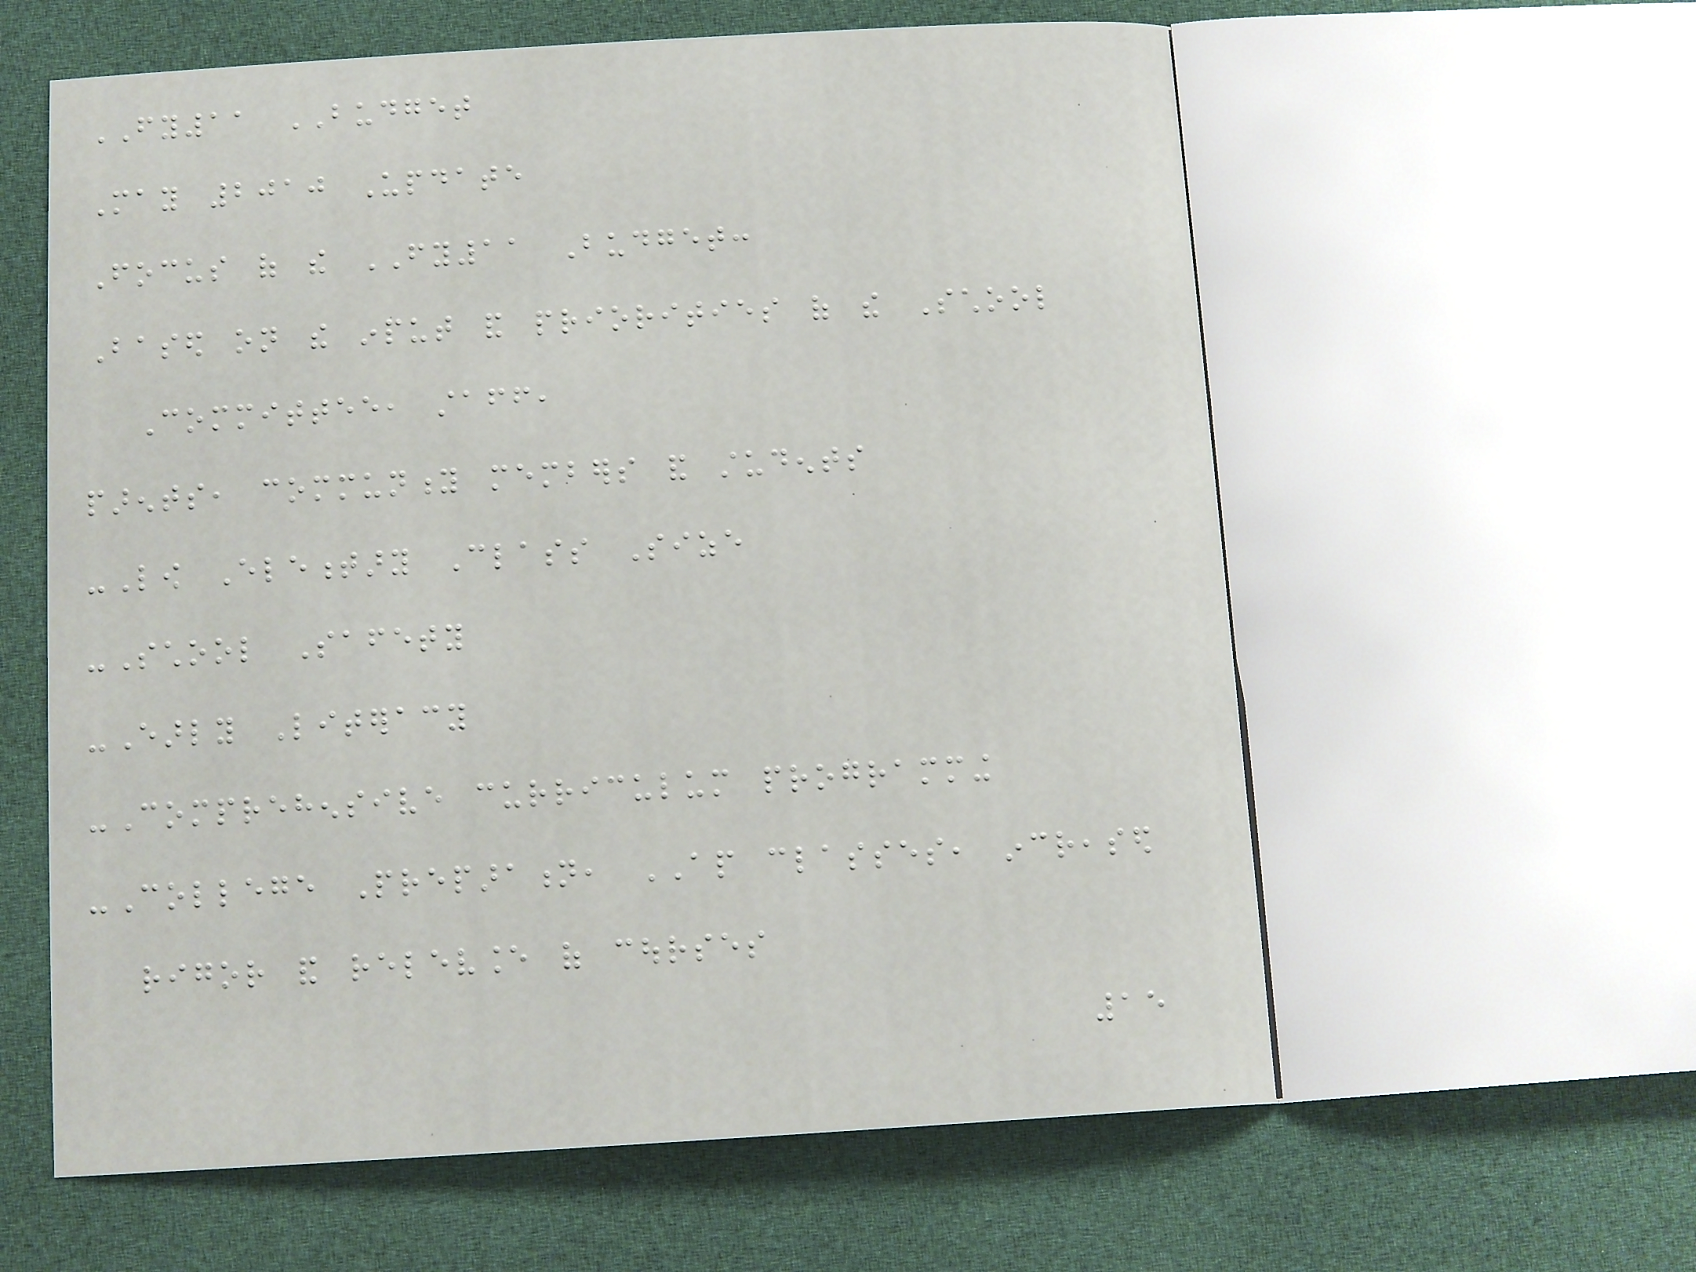FY11 BUDGET
May 2010 Update
Focus of the FY11 Budget:
Based on the input and priorities of the School
Committee, staff,
parents, community members and students
-Low Elementary Class Size
-School Safety
-Early Literacy
-Comprehensive curriculum programming
-College Preparation, AP classes, increased
rigor and relevance of courses
15
